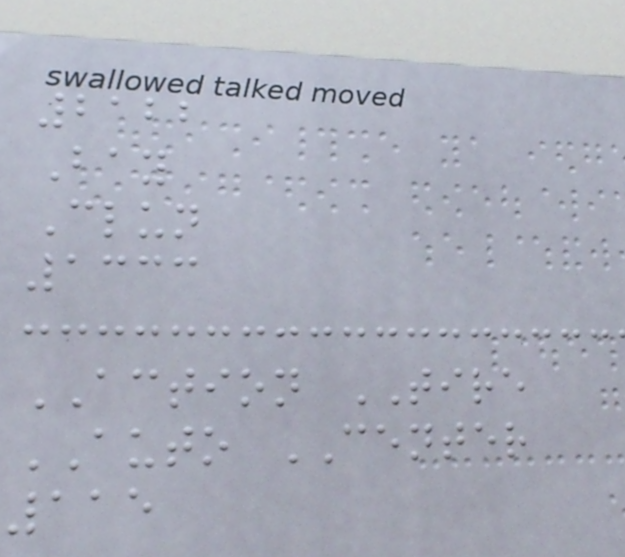2122
Bay
Clun
1333
ACTION TIRE
AUTO CENTER
115
